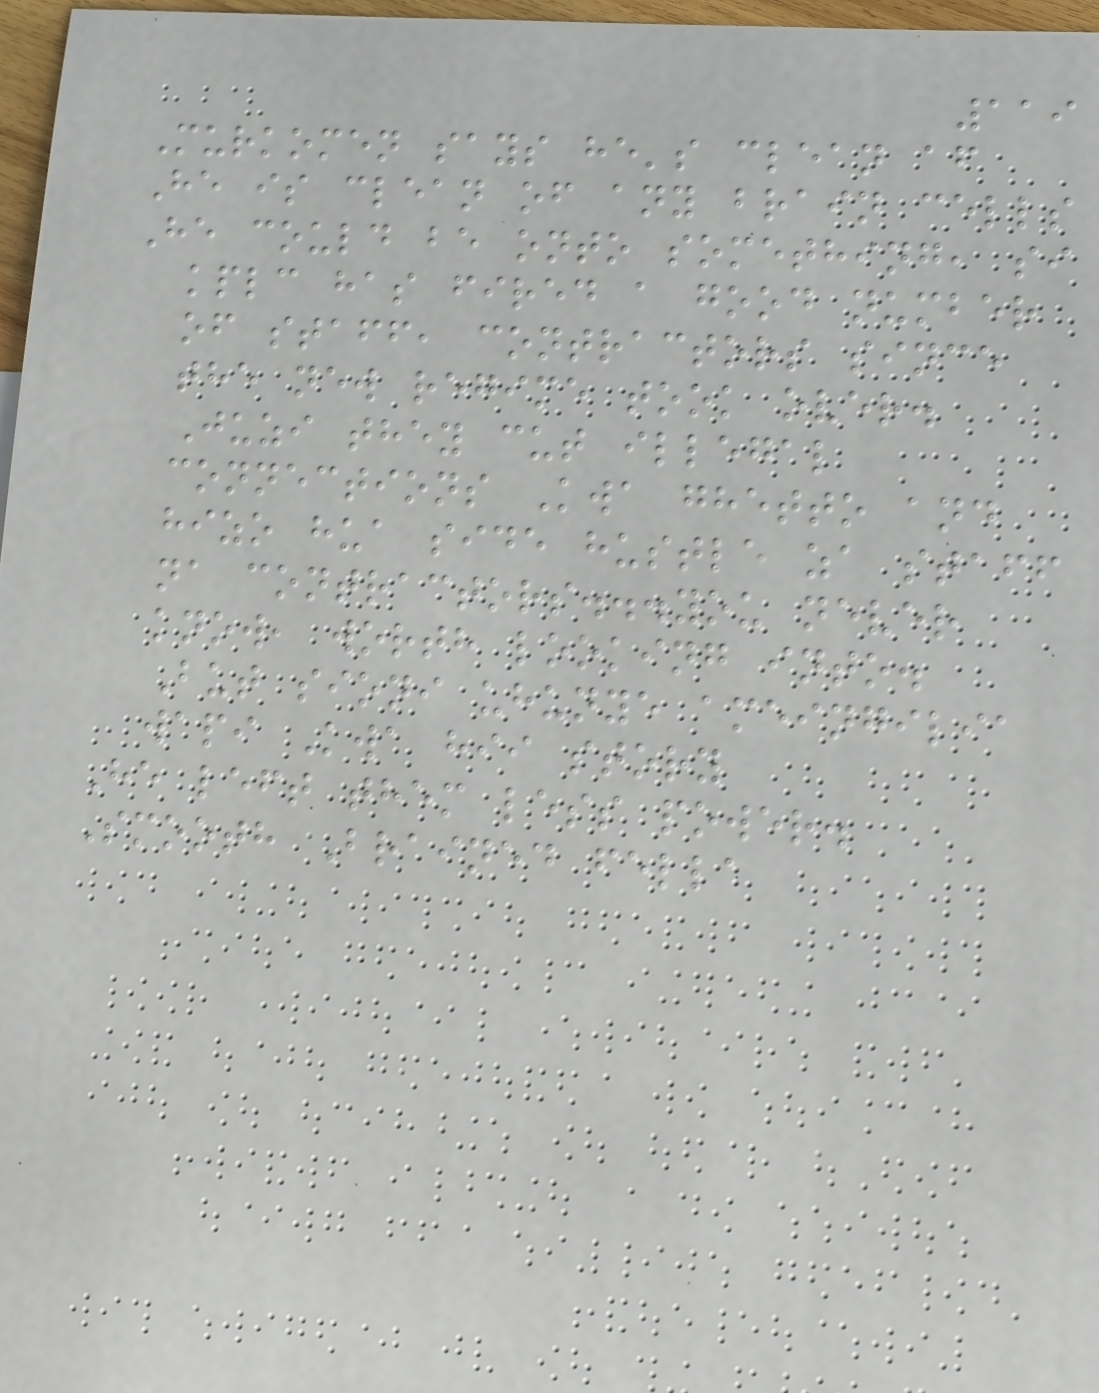119
Murkomen says he's clean af
He is clean of any brain cells
He could be onto something, si
kplc has fired a good number
of staff, contractors since
the new regime took over.
Juzi they cut illegal
connections Kwa ghetto and
hizo hua side hustle za staff
na contractors...you never
know, worth looking into.
But sioni uhunye ameingilia
wapi Kwa hii story
He left them less power.
Smooth Brained fella
